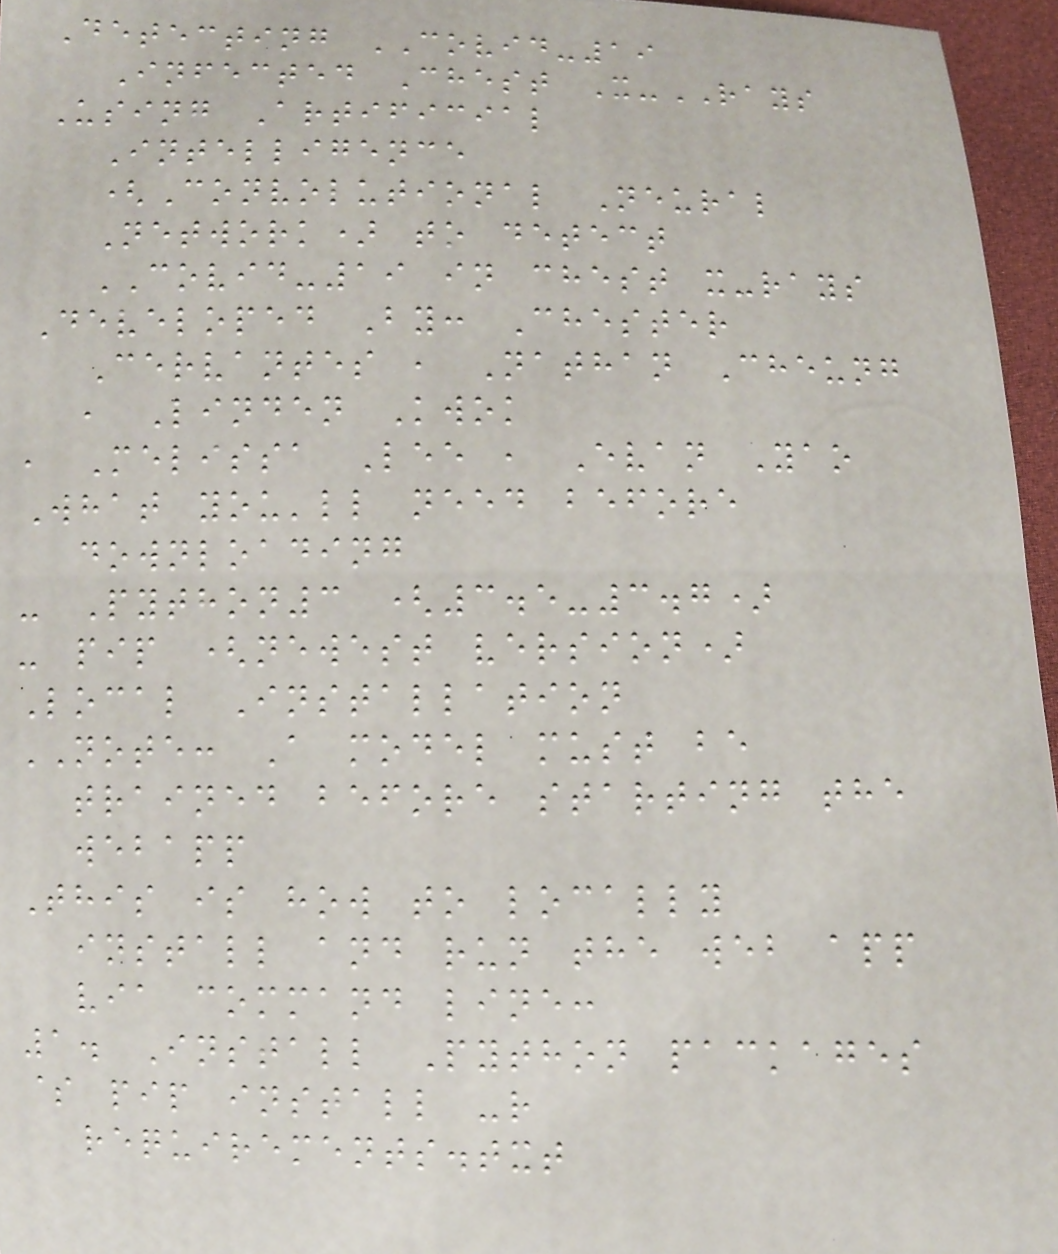Detecting COVID-19
Infected Chest X-RAYS
Using Artificial
Intelligence
(Convolutional Neural
Network) to detect
COVID-19 in chest x-rays
Developed By: Chester
Cervantes , Nathan Cheung
, Linden Kwok
, Melissa Lee , Evan Yao
What you'll need before
downloading
- Python3 (3.5-3.7)
- pip (newest version)
Local Installation
NOTE: A model must be
trained before starting the
webapp
This is how to locally
install and run the web app
via command line:
1. Install Python packages
$ pip install -r
requirements.txt
